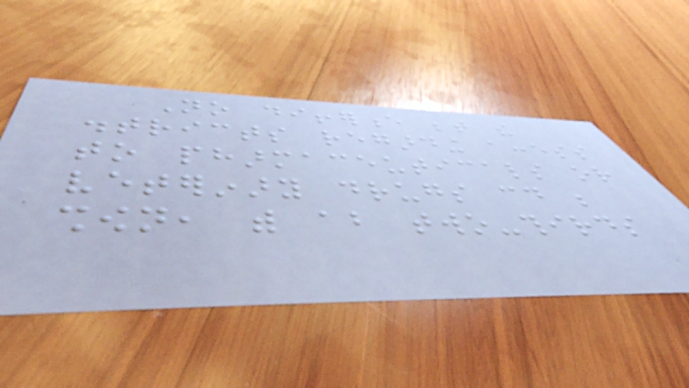No difference between the
districts regarding access
to pharmaceuticals or
veterinary drugs could be
shown, with about two-thirds
